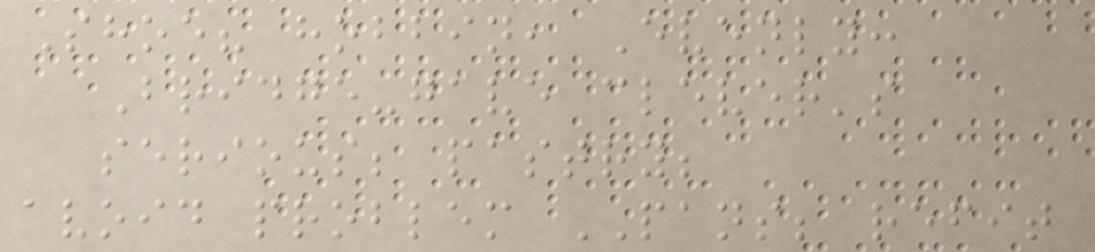Shoe? hobbin, Evenly:
Bridge-gave clever's
serious; pastry;
avoid problem PANS; refit
